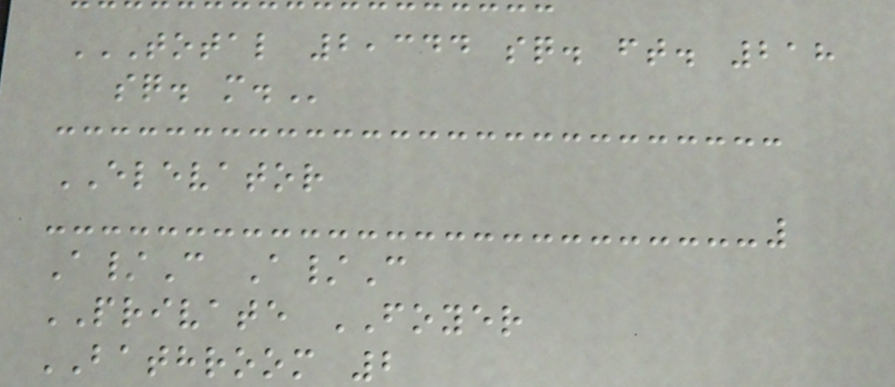TOTAL 2,344 SQ. FT. 218
SQ. M.
ELEVATOR
A/C A/C
PRIVATE FOYER
BATHROOM 2
